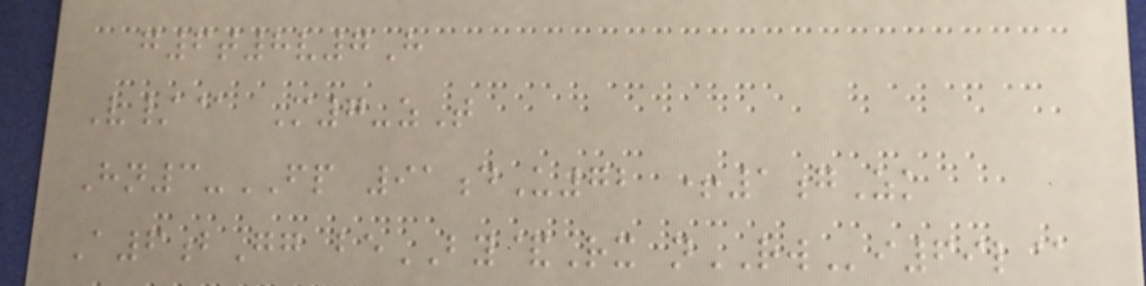g6t8v7H
V/@ M7-zT
Hn3-FP 91dU72 +1gZk
A6bGg beBY&Rx nRWi69l@
